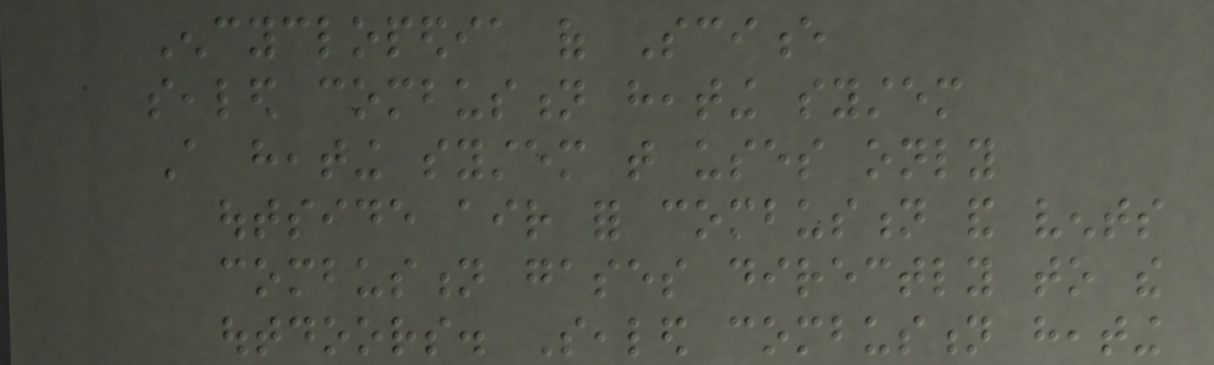Encyclopedia of Science
sealed combustion heating system
A heating system that uses only
outside air for combustion and vents
combustion gases directly to the
outdoors. Sealed combustion heating
